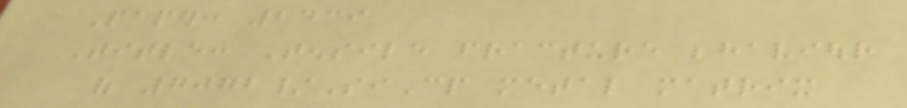Paper: 2439
Title: Tensile fracture behaviour
of 7072/SiCp metal matrix
